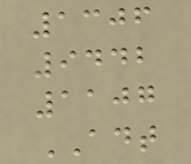1306
9442
1107
ADT
